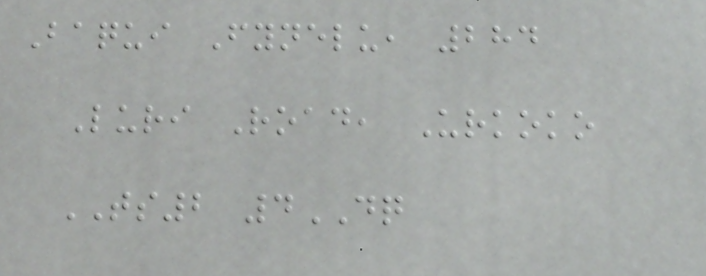Baqui Fynelu, 284
Luri Road, Urkoko
TS2 4DQ
